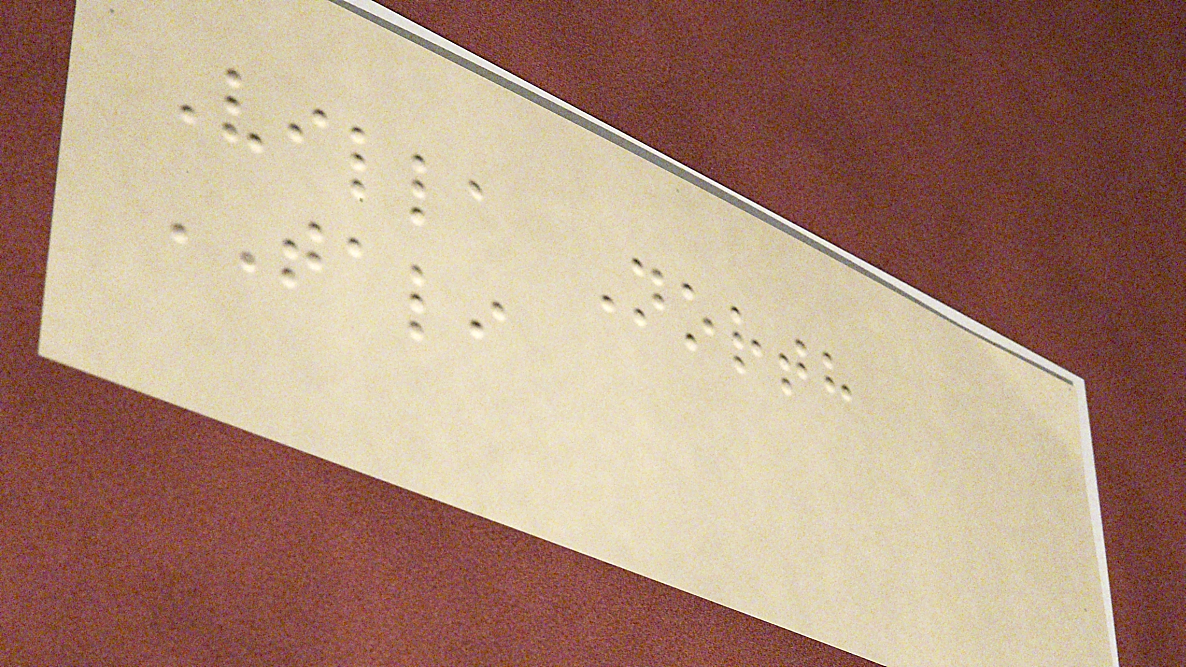Villa North
TALI
